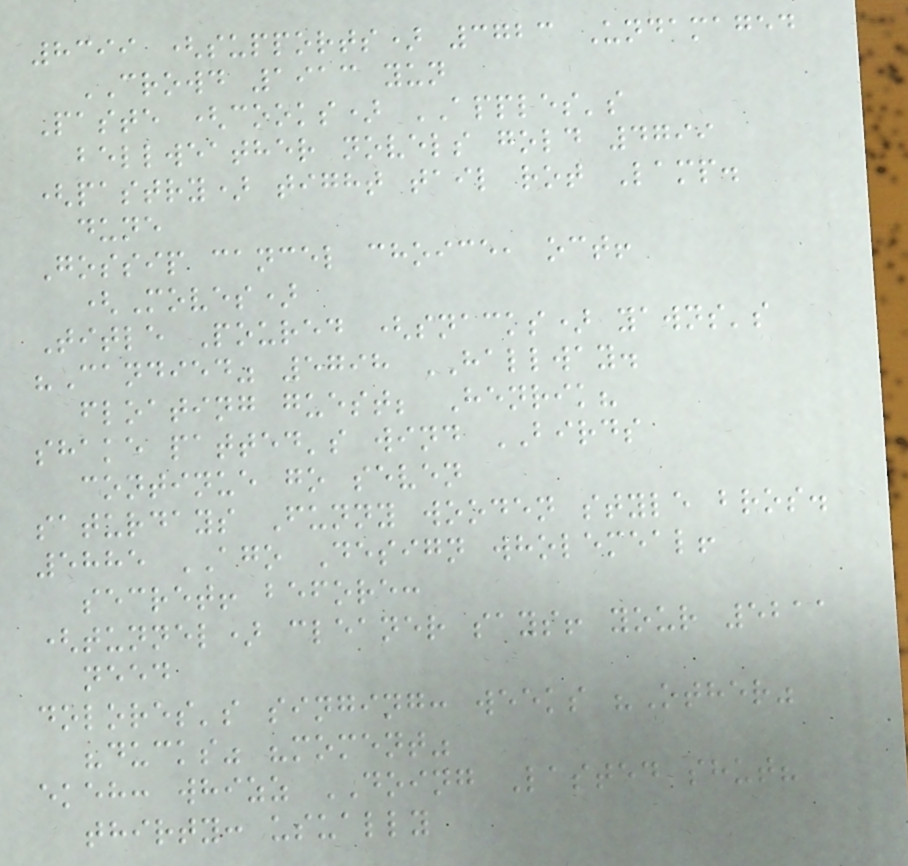8399 (supports) 3723 Undamaged
CROWD 1913 yun
Paste (cooks) APPLES's
bellweather novels gold 4799
(pastry) tight tail rot Lamp.
dune
Gossip cancel choice, oct!
(Moves)
Title Poured (snacks) yawns's
"Candied" 5798 HALLWAY.
floating guest; Henrik?
shake patted's wind BIRDS
continue go seven
saturdays Funny wooden style bros.
5885 AGO Design wholemeal!
secret! before:
(tunnel) cleaner says! your 5211
need
dolores's singing: weeks "Other"
"ducks" "moment"
ekeh: whizz DOING Lasted shut?
thirty: usually
